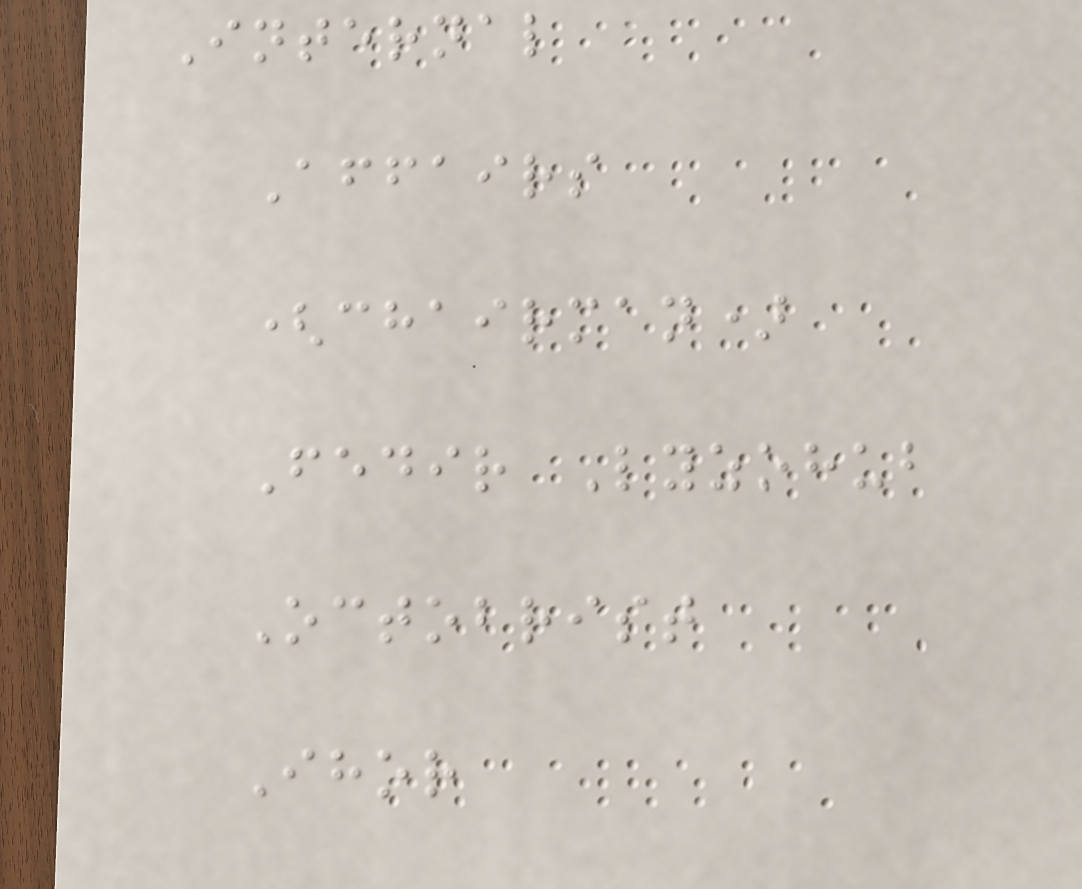Internal
Affairs
(chairman)
Fedir Lyzohub
Octobrist
Ihor
